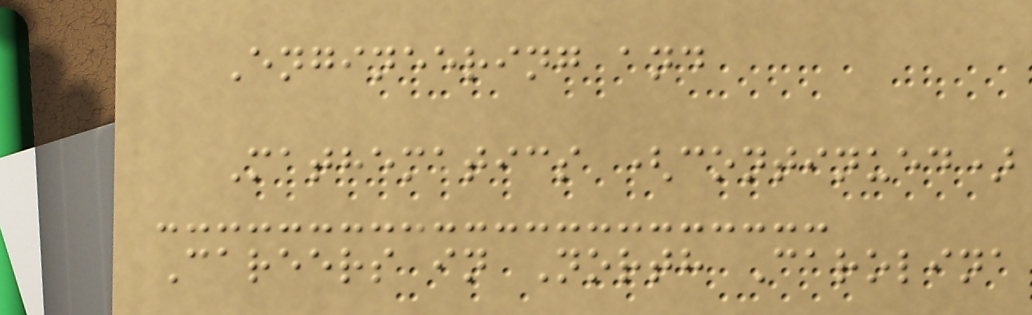Engineering and
Mathematics (continued)
Careers in North Carolina
